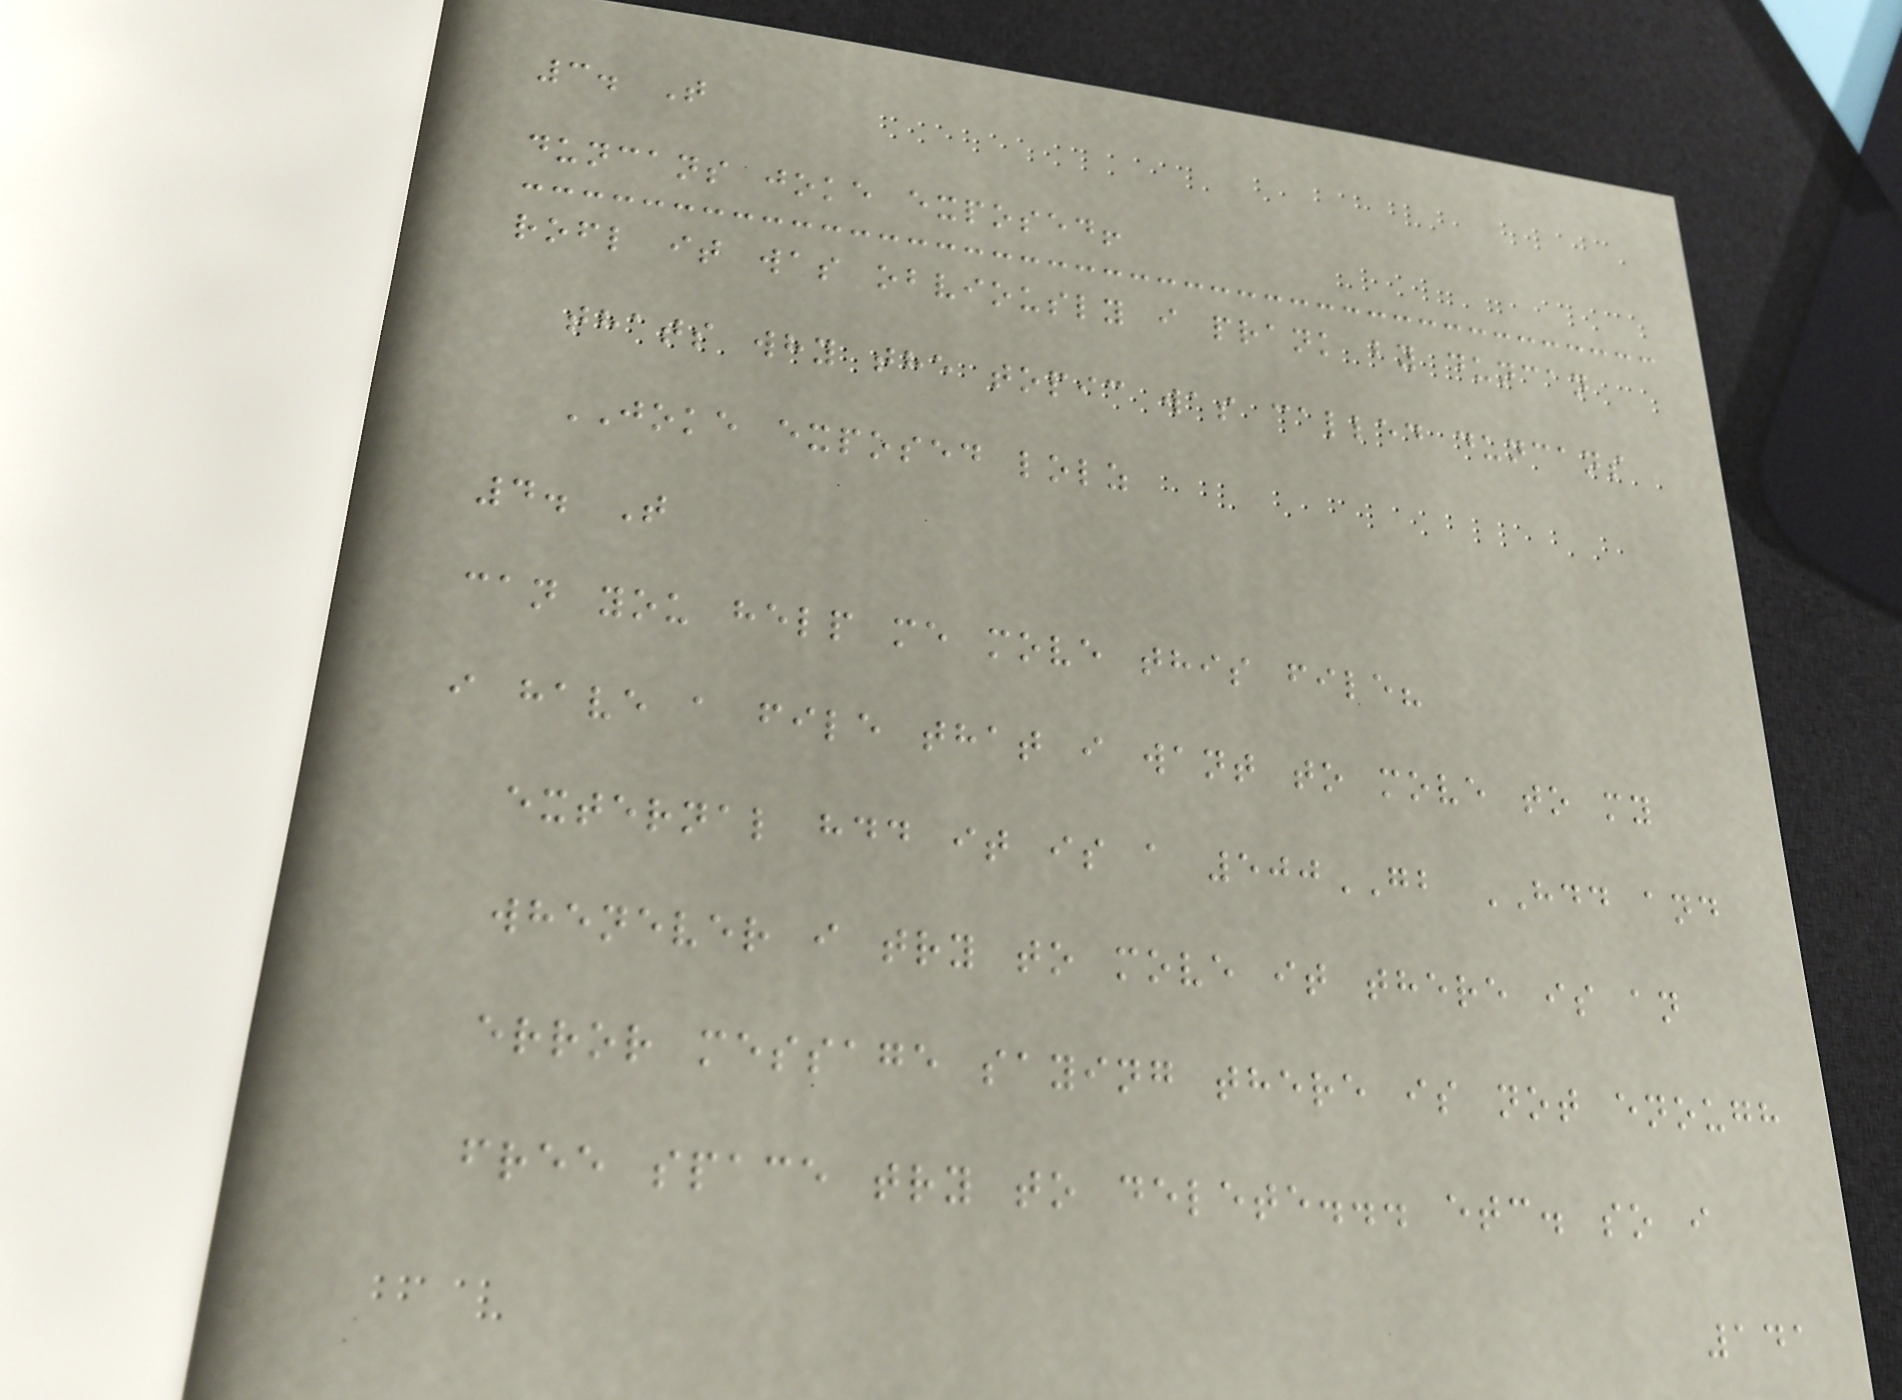3. T
duncans joke exposed!
rofl it was obviously i prank by duncan
thats why the topic was called duncans
JOKE exposed lolz
4. T
can you help me move this file?
i have a file that i want to move to my
external hdd it is a 500GB HDD and
whenever i try to move it there is an
error message saying there is not enough
free space try to delete... etc. so i
141
